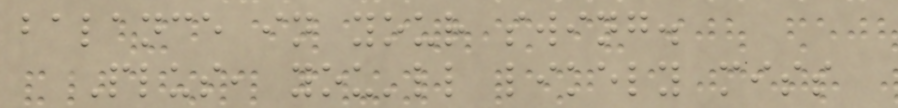balance in your swing.
Plus, you'll likely miss
